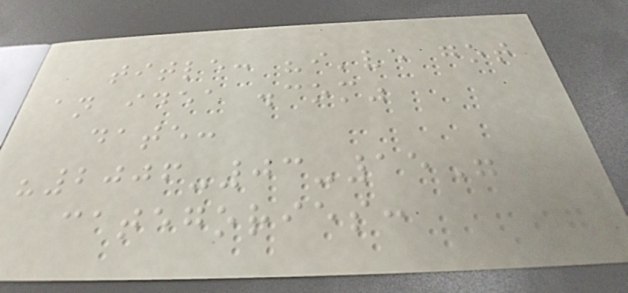title: "i've got
an idea .com"
date:
"2006-03-15"
categories:
